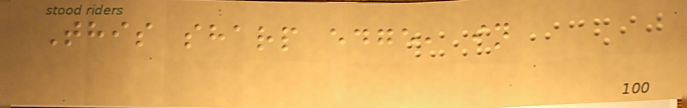This sharp edge, in
